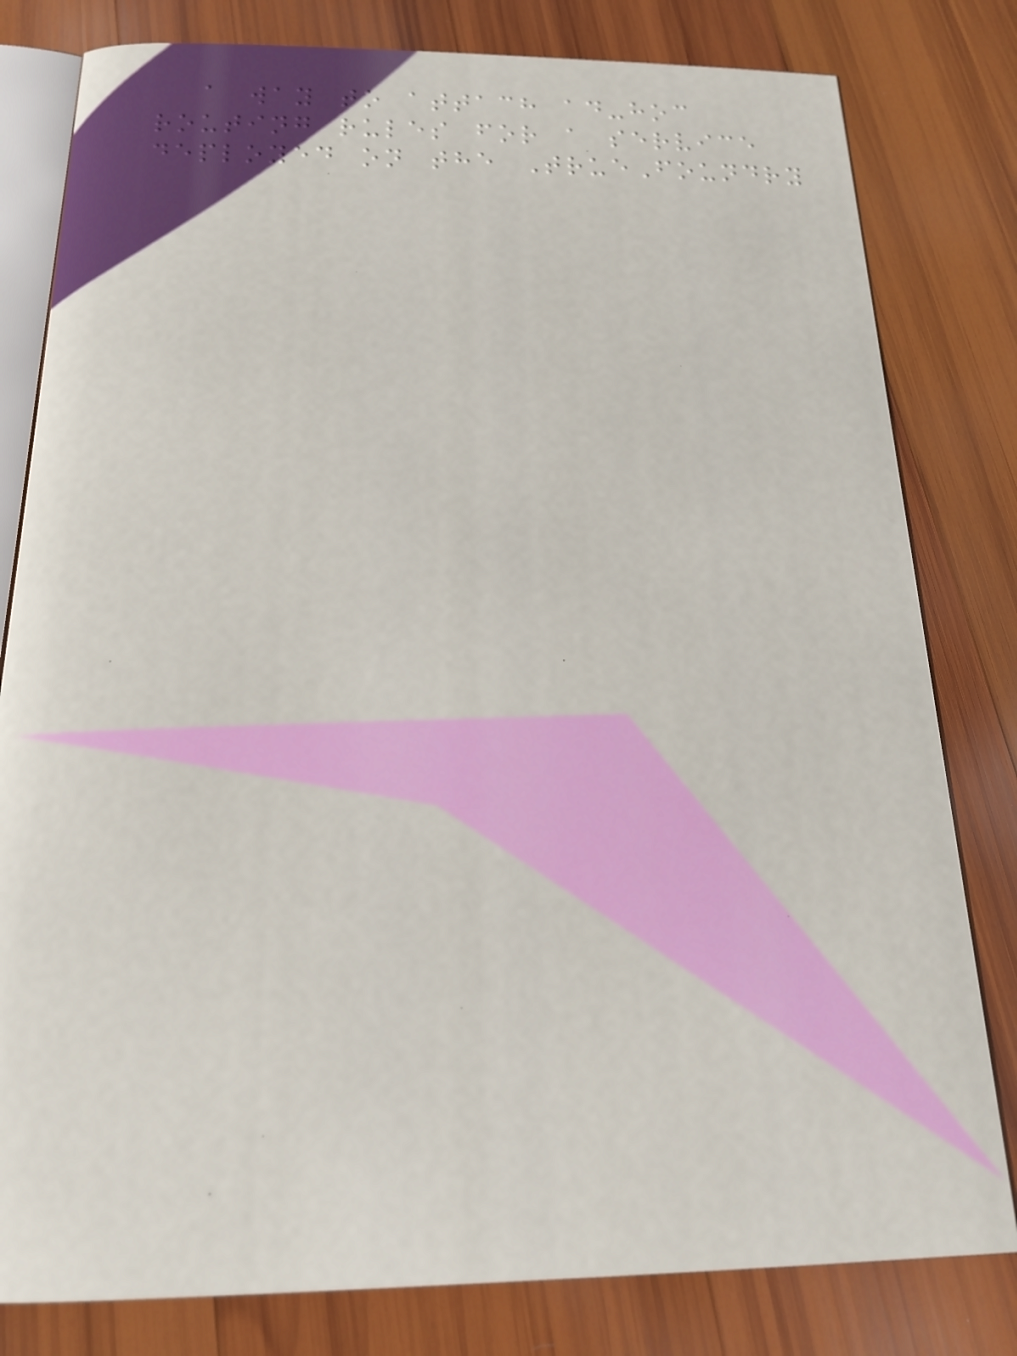a way to attach ad-hoc
routing rules for a service
deployed on the TrueFoundry
